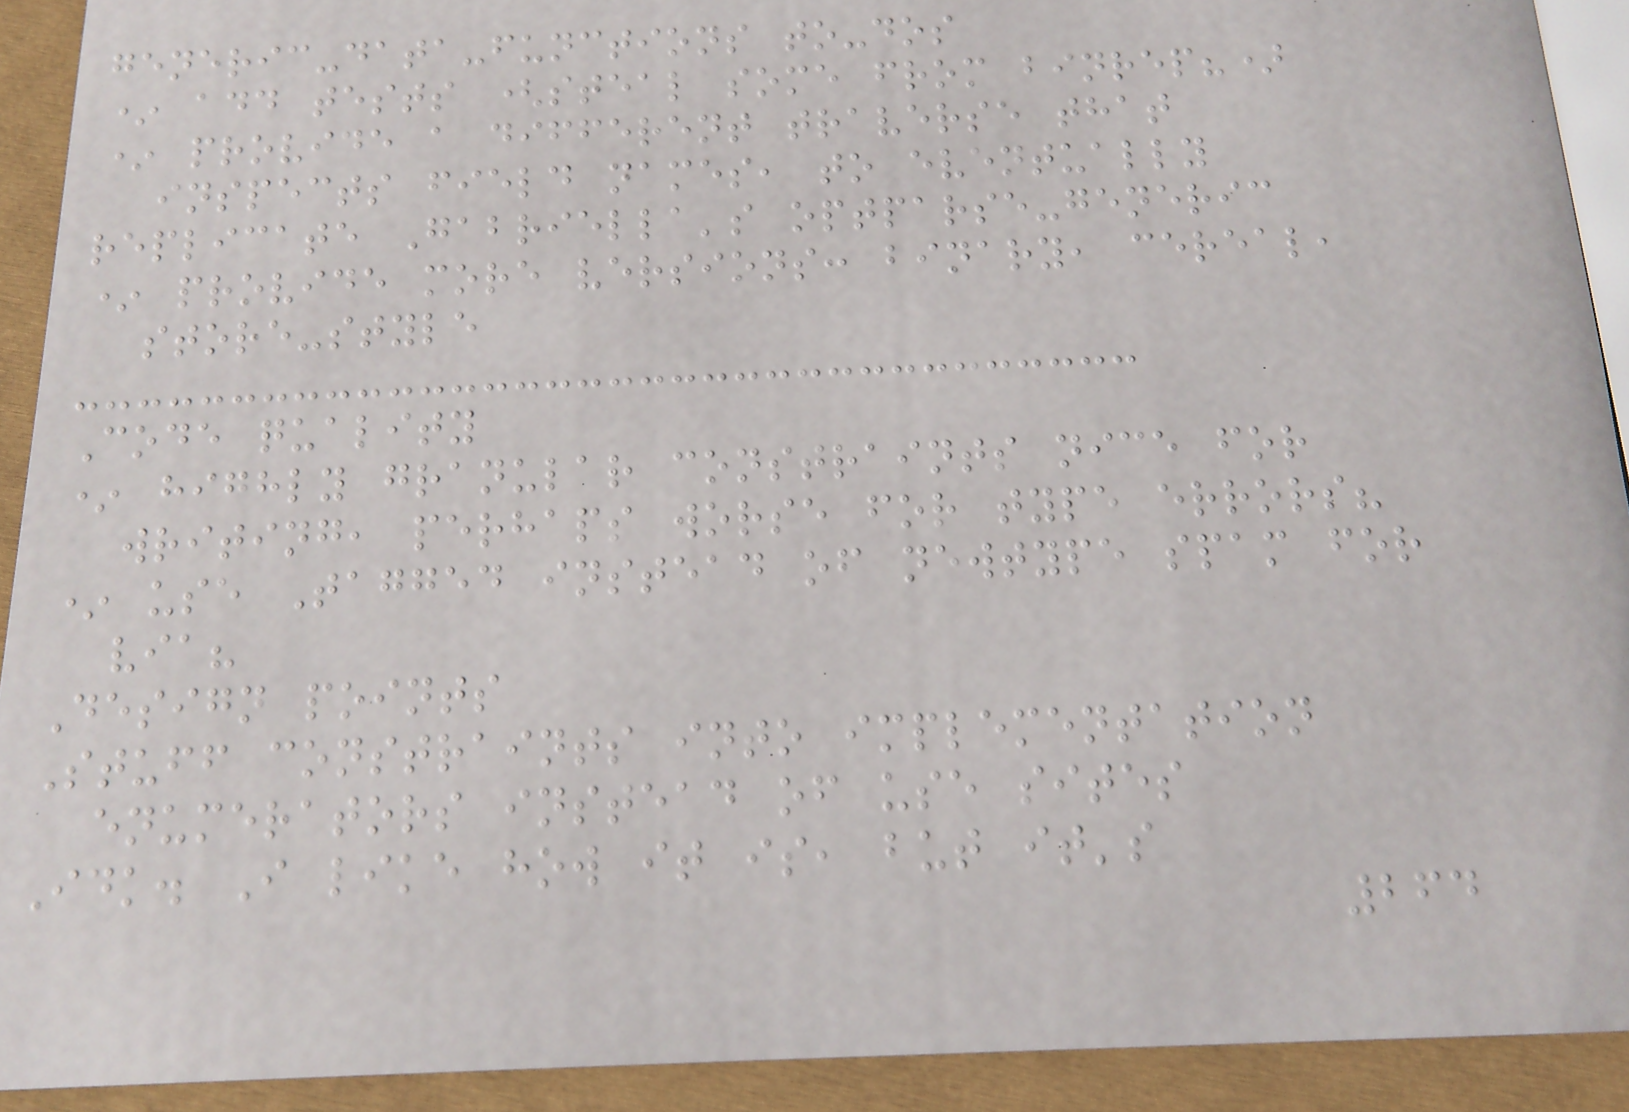generic-data-functions to-dos
* add tests (steal some from binrep?)
* provide a different traverse that
inspects field names, to eventually
replicate Gabriella's optparse-generic
* provide more versions: binary, cereal,
store-style
Code quality
* highly granular constraints nice for
writing, perhaps worse for type errors?
* use Tagged instead of newtype spam for
via?
Design points
Stuff constraints into implementation
enumerators instead of use sites
Idk. I like how it is, but it's
264
